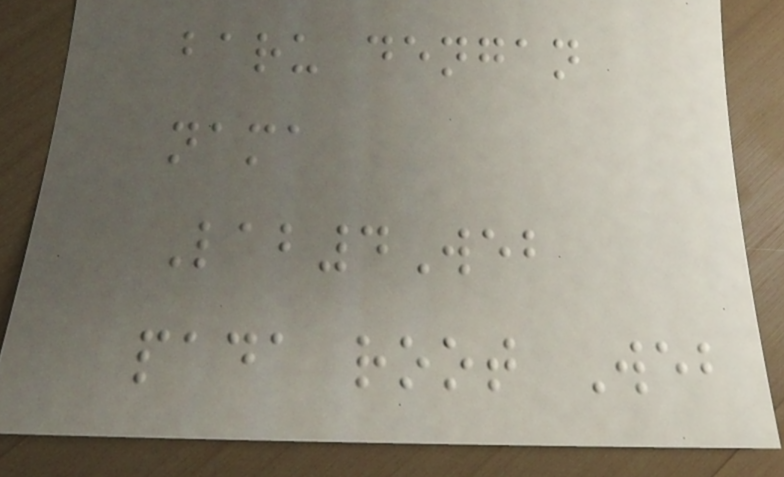baru dengan
nama
Lab4Web
pada root Web
